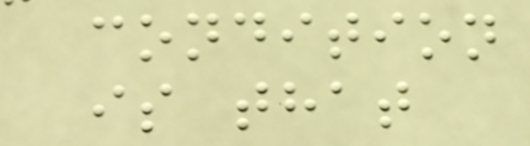condition
is that
